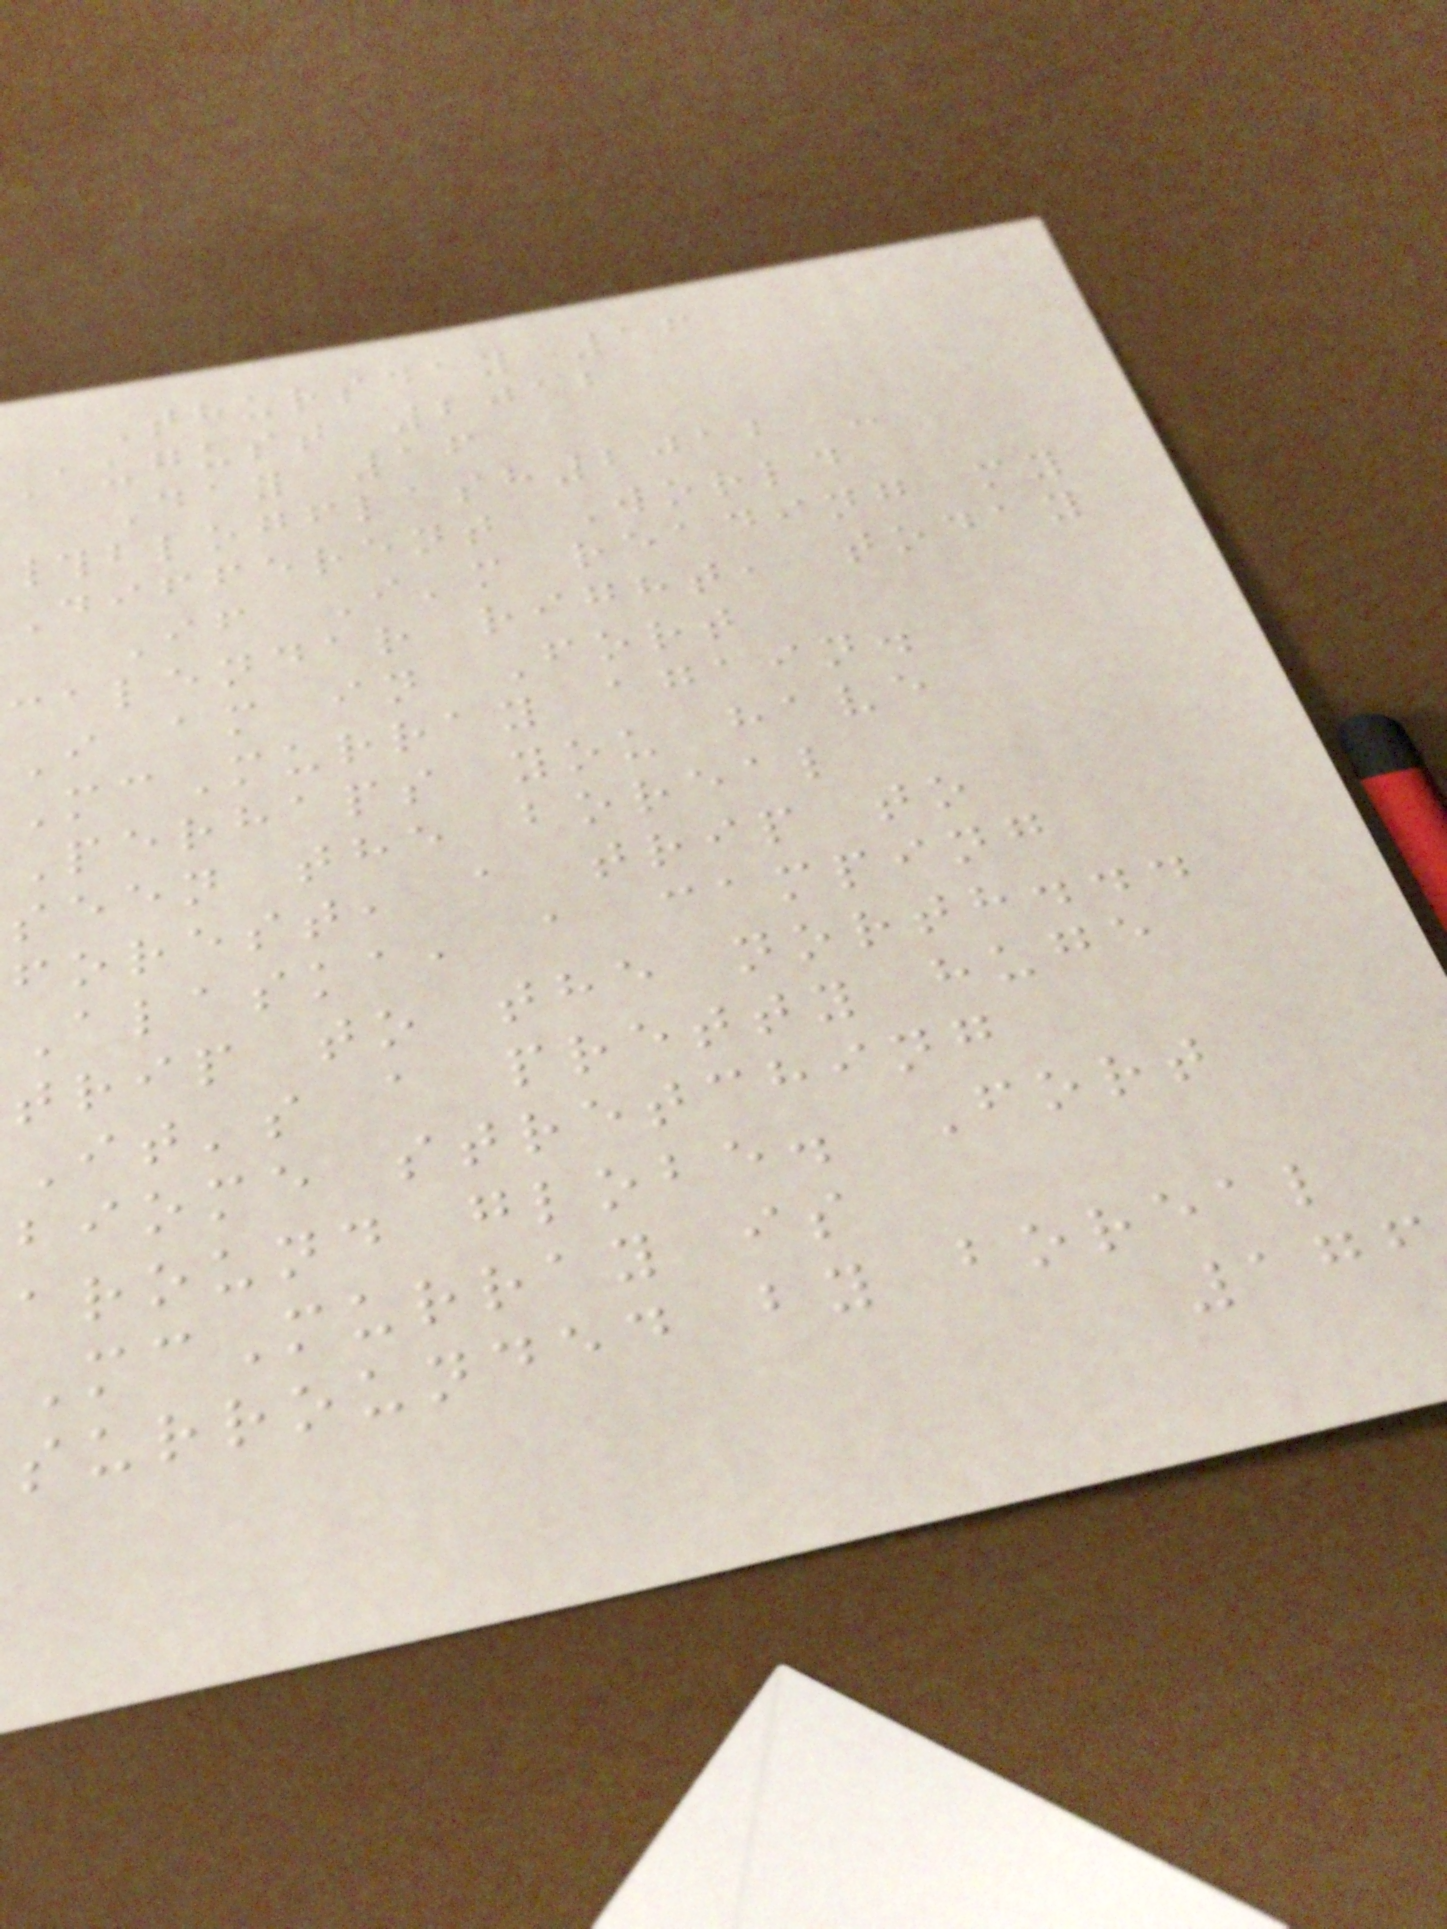Thursday 16
August 2012
Day 16
#blogflash2012 -
Different World
If I'm reading my
calendar right, today
I am in Fort
McMurray again.
Perhaps you have
seen the boreal
forest, a trip to
Alaska, a camping
trip to the north...
It's a pretty huge
biome stretching
around globe. Fort
McMurray is
surrounded by boreal
176
